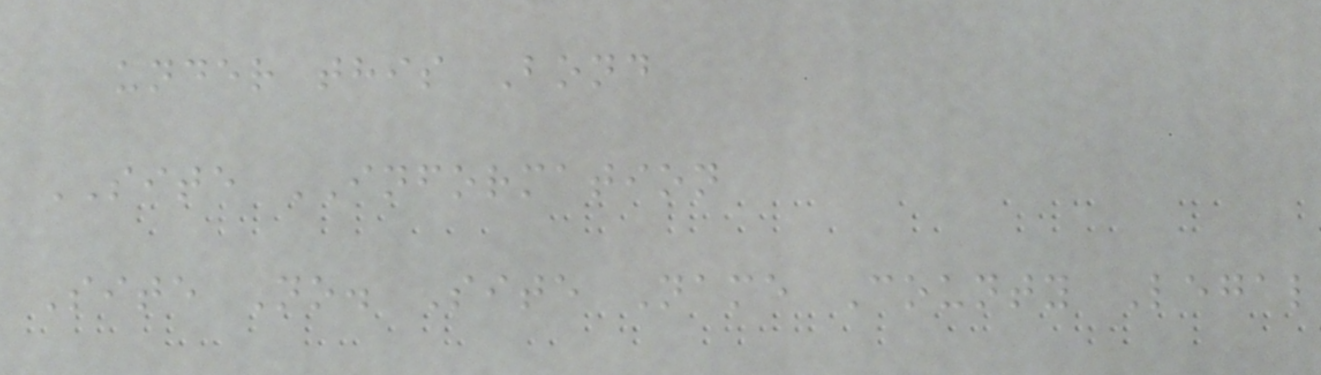under this Bond
SITE INFORMATION
Site No. Site Name County Legal
